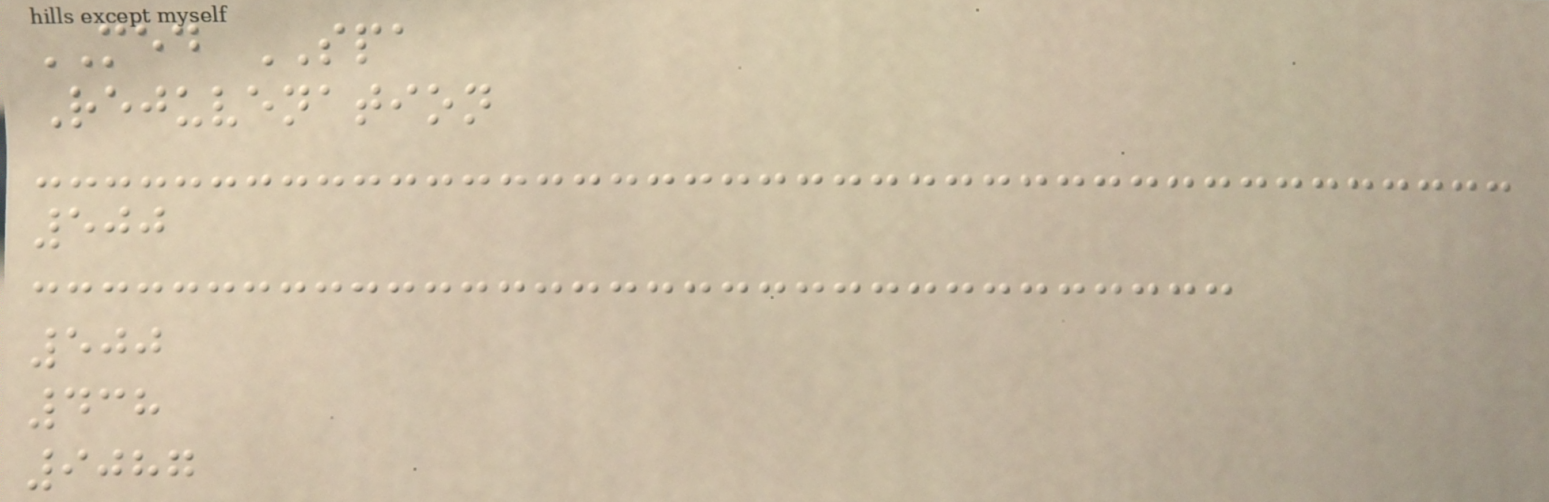MED SPA
Rejuvenation
500
500
438
9087
